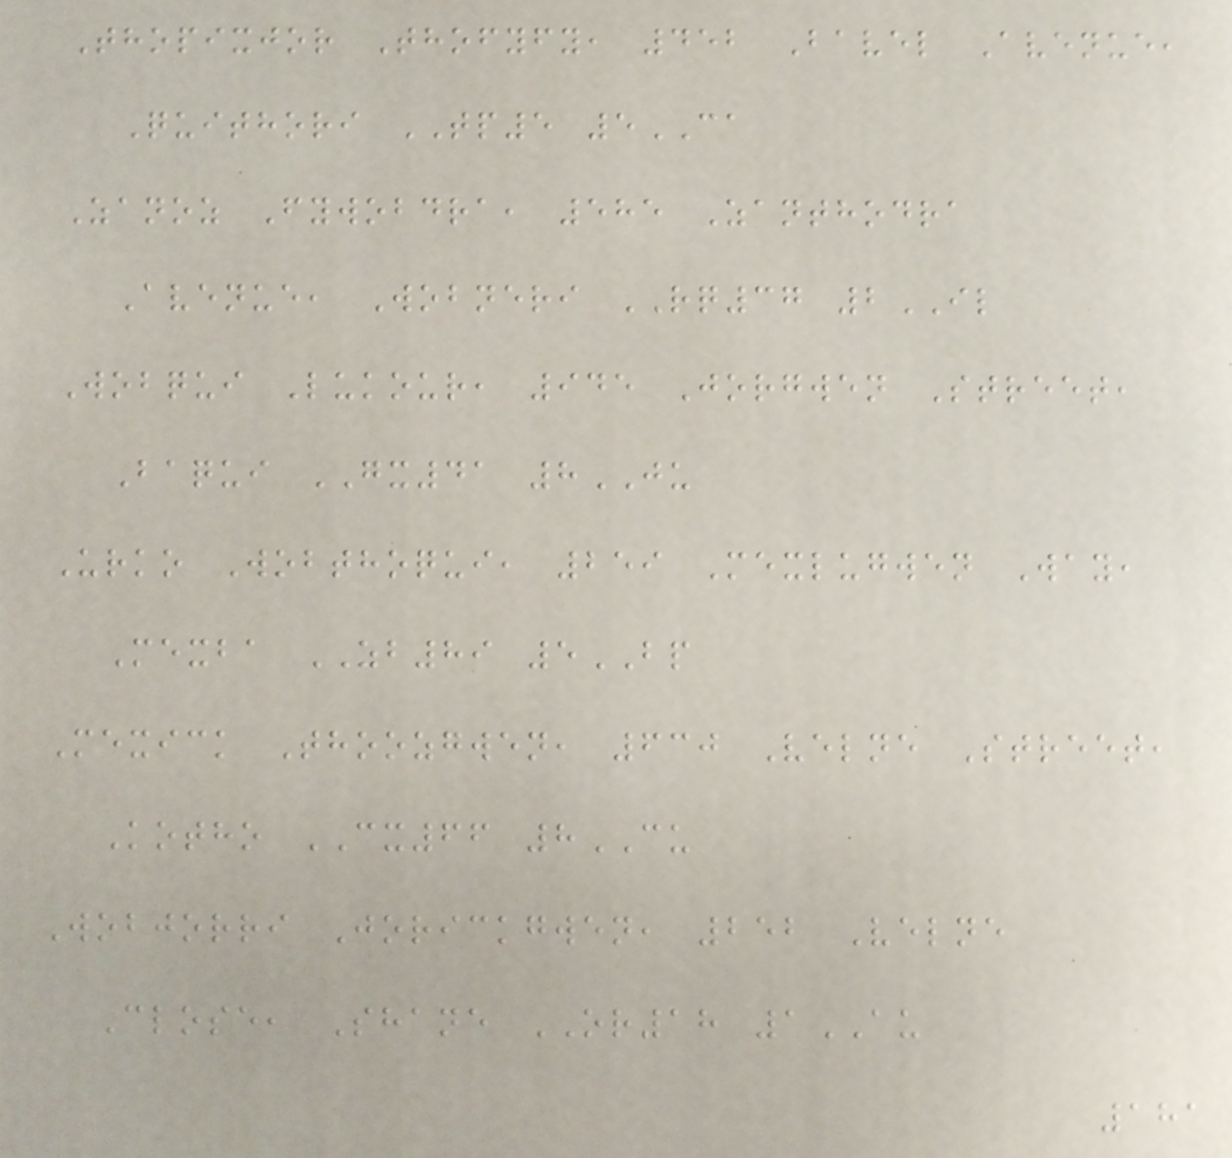Thopixjor Thofyfy, 452 Bavel Avenue,
Quithori TP5 5CA
Zanoz Fywobdra, 585 Zanthodra
Avenue, Wobneri RQ37 2IL
Wobqui Lukour, 945 Jorgwen Street,
Baqui GX41 8JU
Urko Wobthoqui, 259 Mexlugwen Way,
Mexba ZB89 5BP
Mexick Thoozgwen, 630 Velne Street,
Kotho CX66 8CU
Wobjorri Jorickgwen, 252 Velne
Close, Shane OR18 1AU
181
